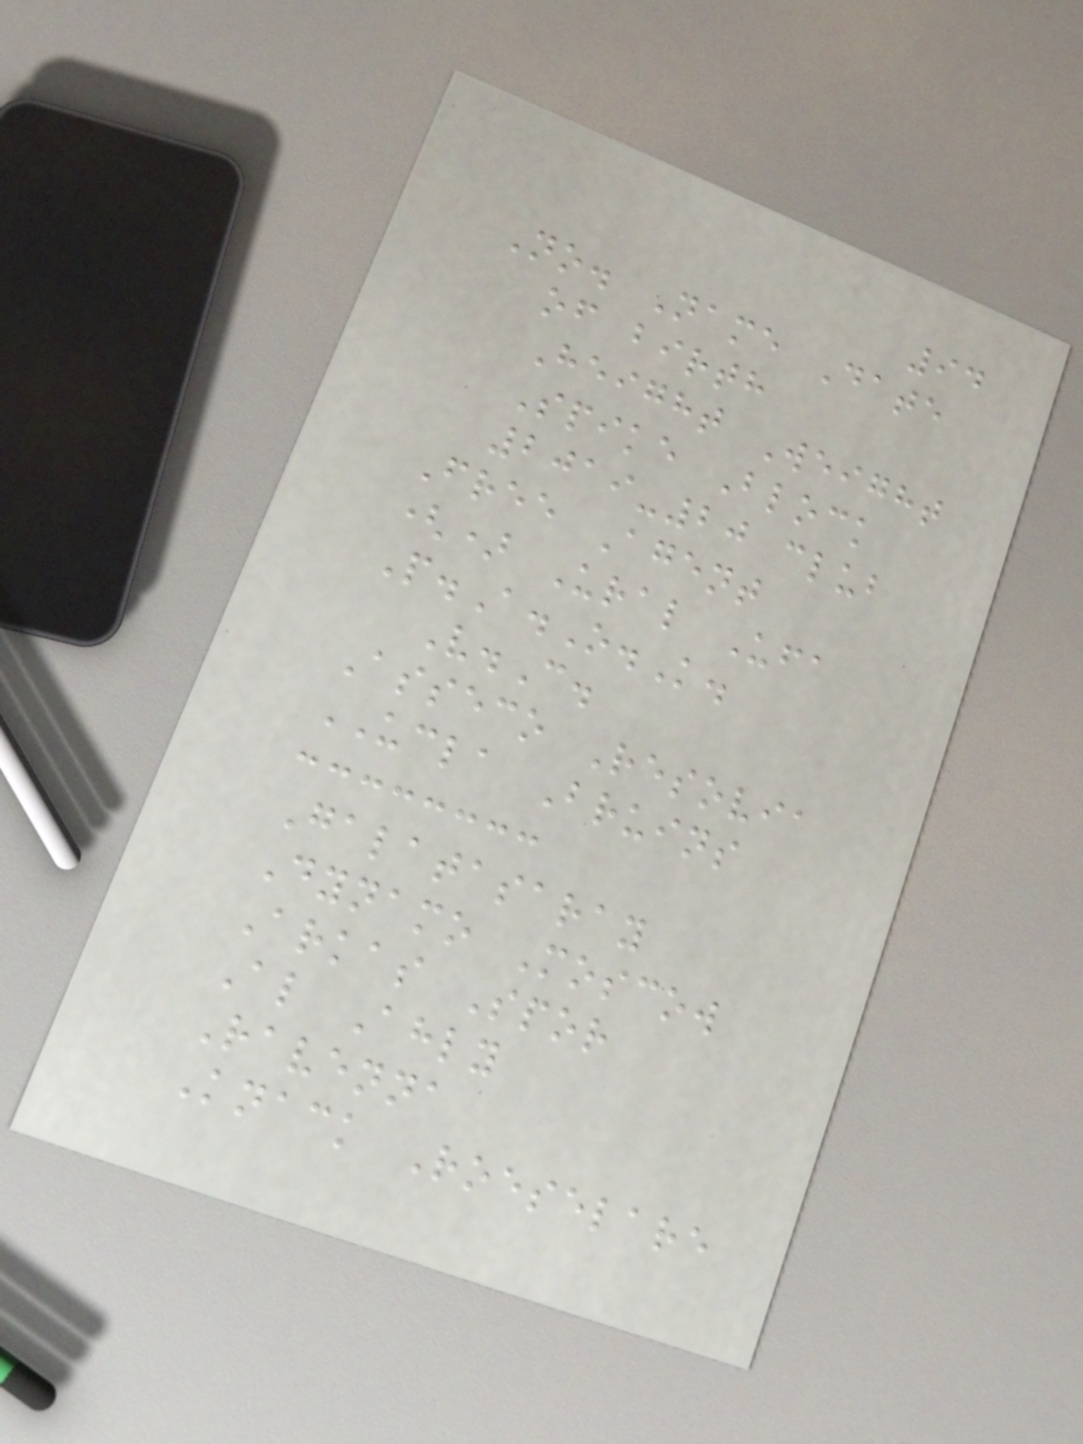94
No. Name Date
of birth
Height Weight
Spike Block
2019-20 club
Free Agent
() Ural Ufa
P.A.O.K.
V.C.
Asseco Resovia
UCLA Bruins
Galatasaray
Dynamo Moscow
Arkas Spor
Al Ahly
Ravenna
Knack Roeselare
